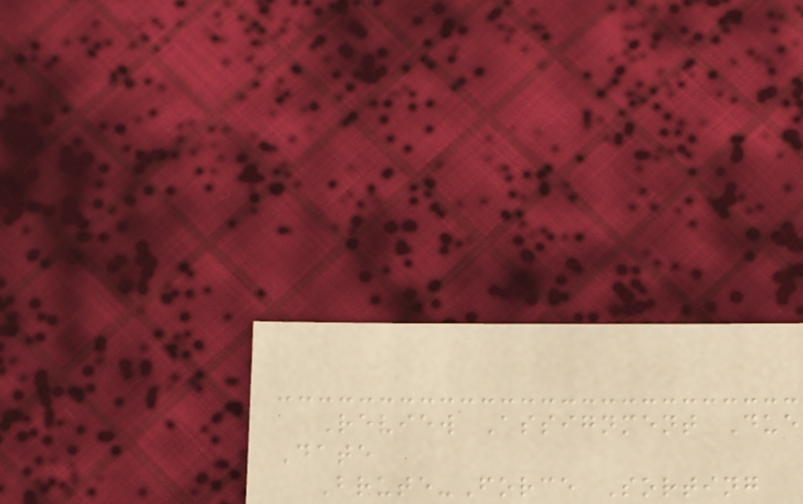Review Assignment Due
Date
Brute-Force Sorting
